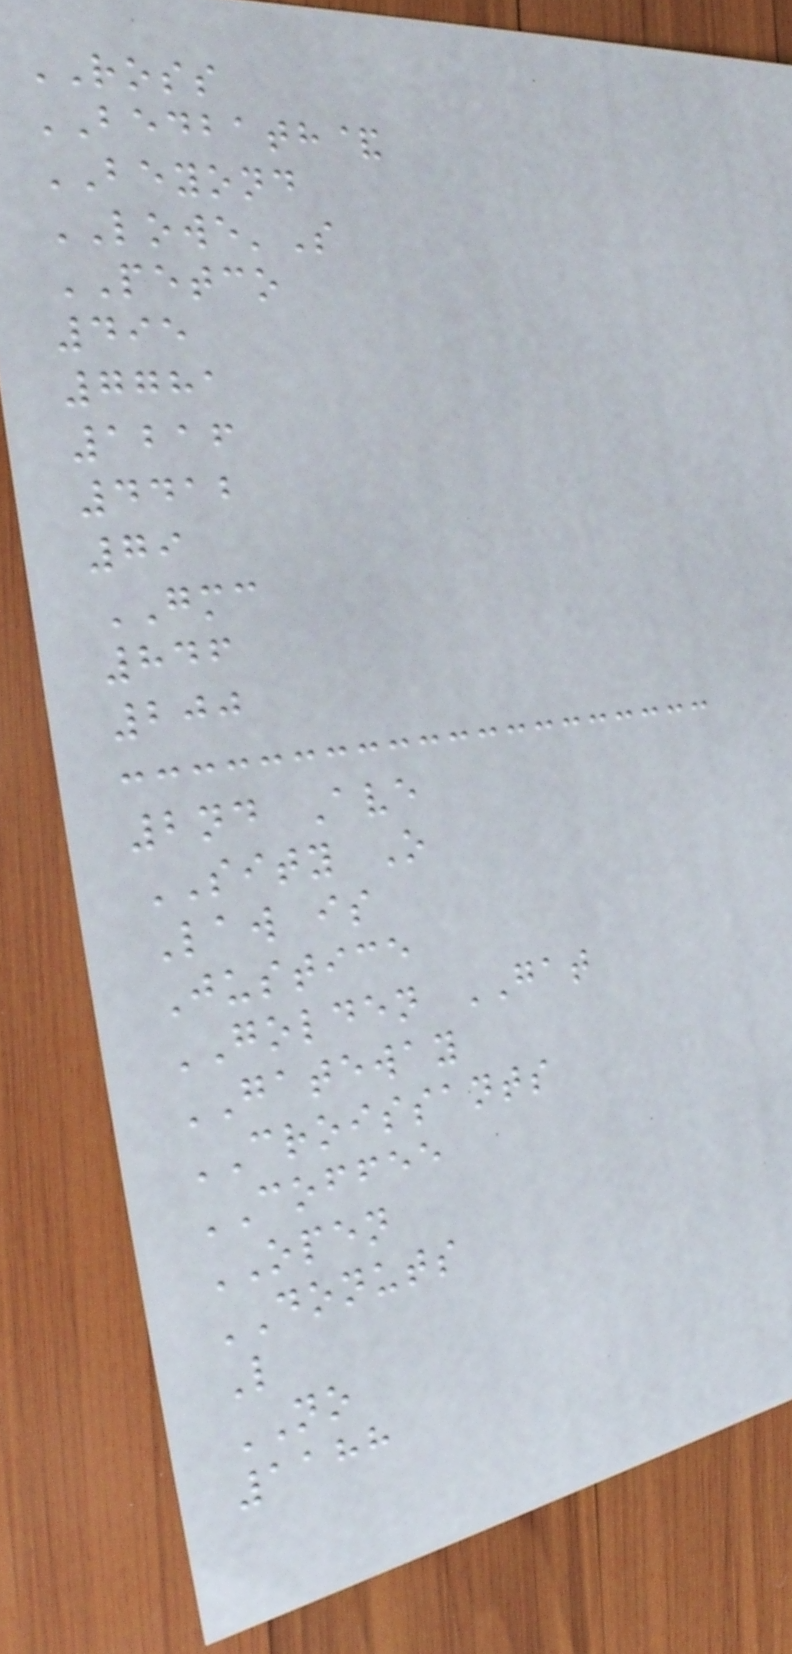ROSS
BEDBATH&
BEYOND
LOWE'S
PETCO
495
7781
1216
4412
79
GMC
846
200
2nd Ave
SITY O
Law is
Justice
GOLDEN GAT
GATEWAY
CROISSANTS
COFFEE
OPEN
DONUTS
L
NO
1188
